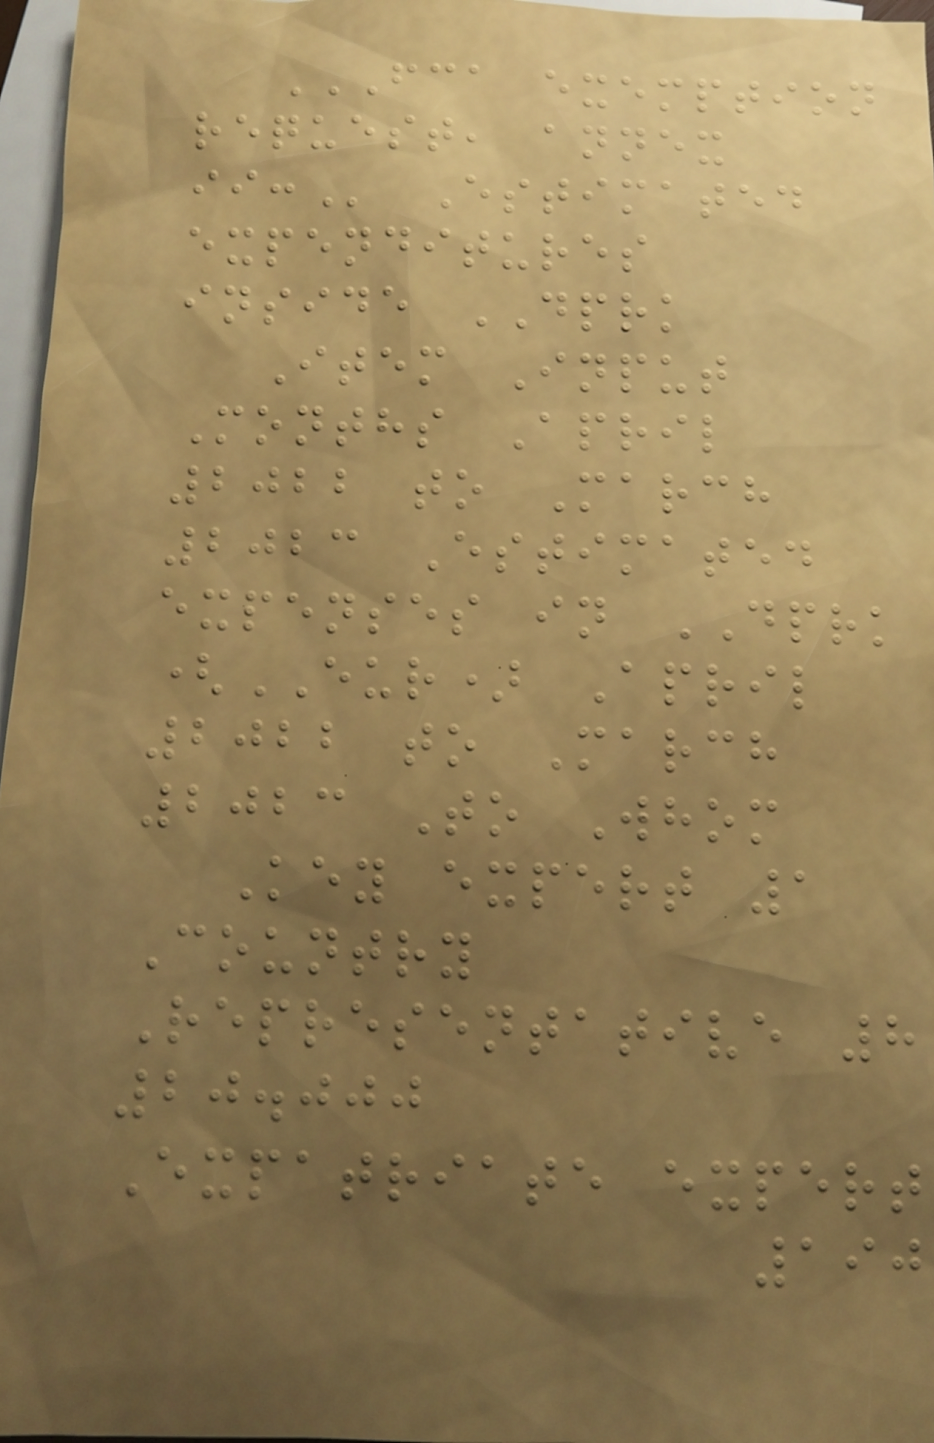FCA EXEMPTION
REQUEST, ANNEX
II: Estimated
expenditures
inside DPRK
Item Input
Months April
2022 to March
2023 Estimated
expenses in DPRK
(EUR) April
2022 to March
2023 To Whom
Key expert 1
Country
Representative 8
20.000
Expatriate expert
190
